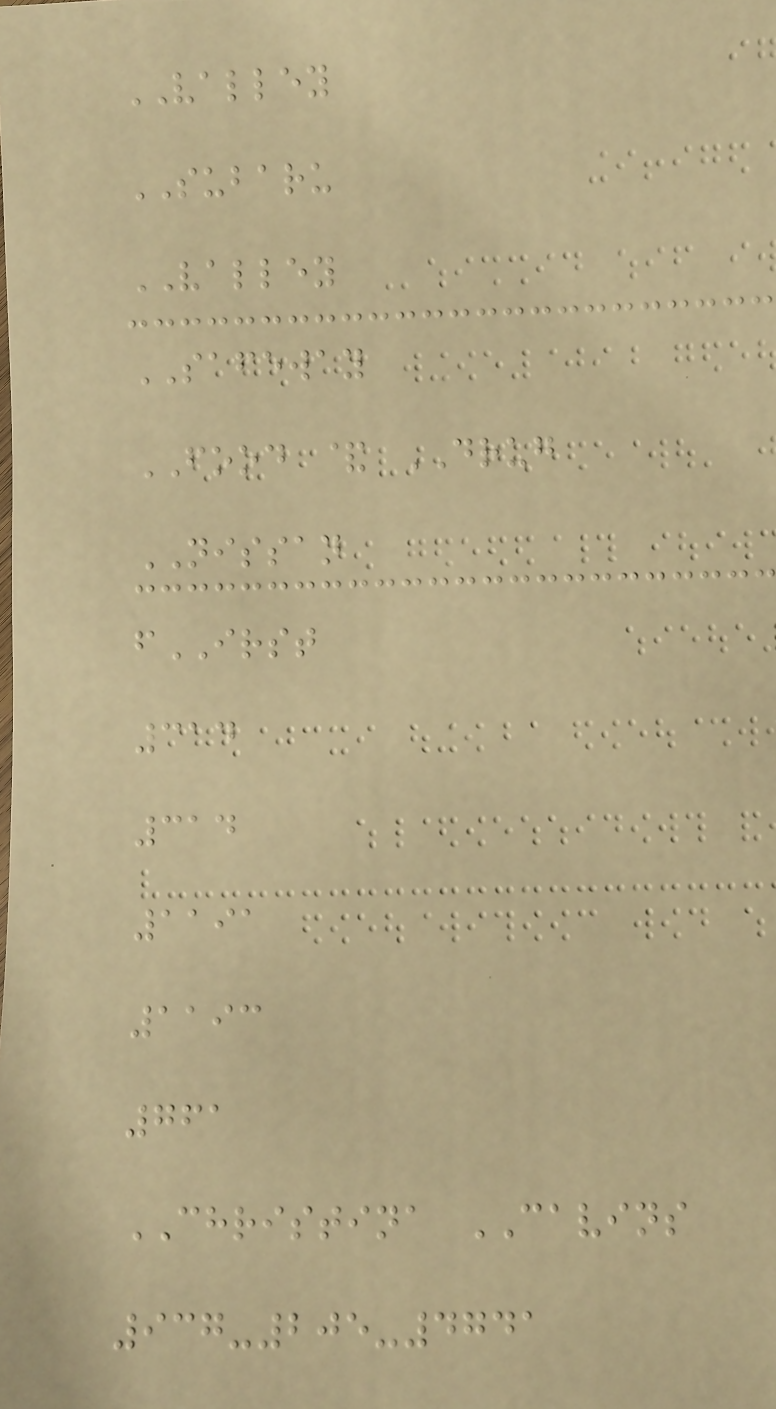VALLEY
SUBARU
VALLEY
SAFEWAY
FOOD & DRUG
NISSAN
fIRST
314
314
1191
1193
761
CHRISTINA CAVINS
937-205-4741
